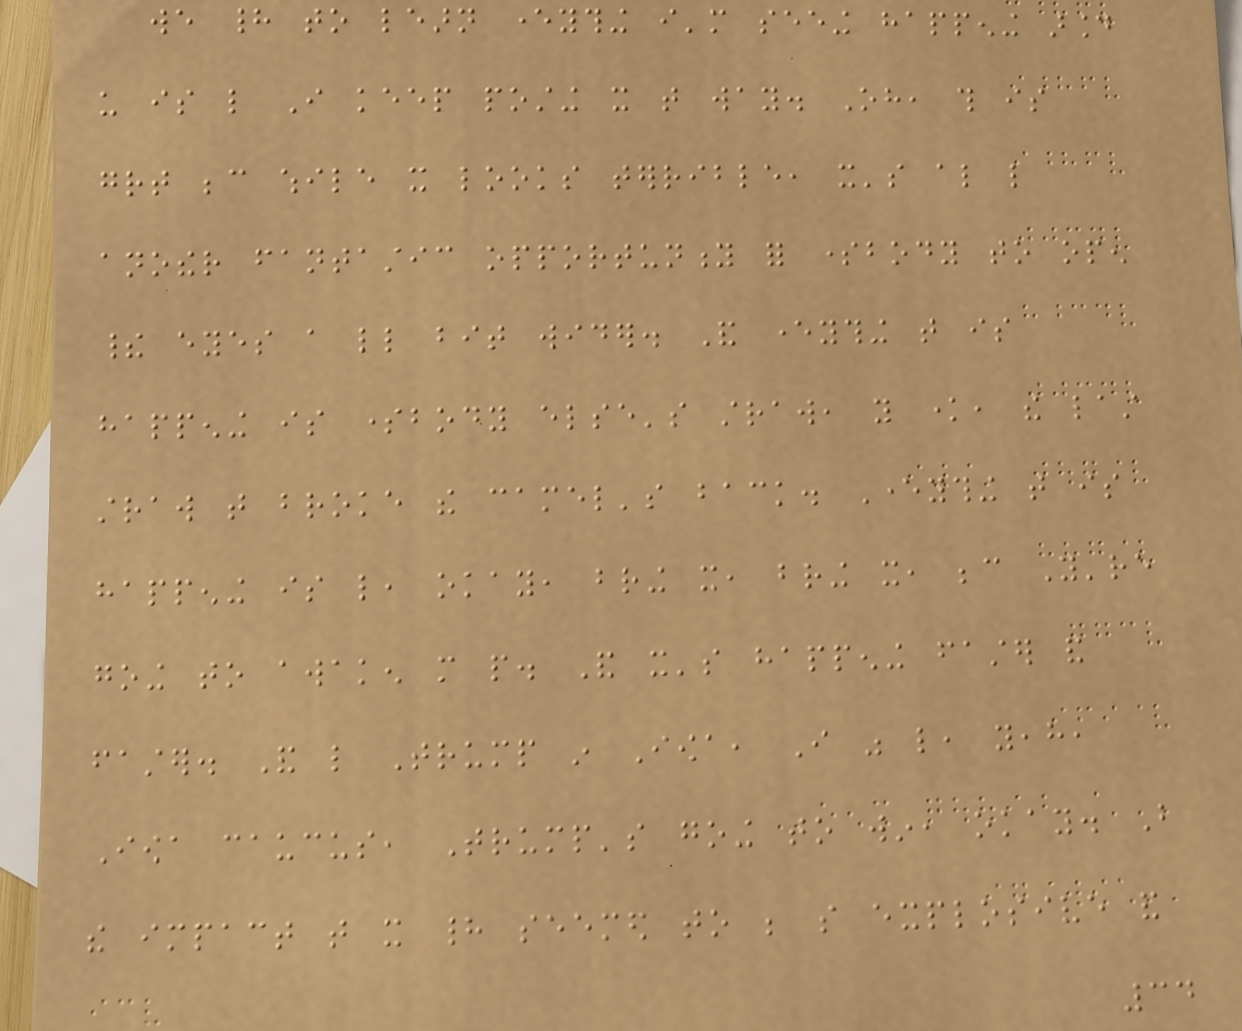we had to learn everything i'm seeing happening around
us is like I keep posting it that way. Oh, this is
great because while it looks terrible, it's also like
another fantastic opportunity for somebody to open
their eyes a little bit wider. And everything that is
happening is somebody else's straw, you know, the last
straw that broke the camel's back. Everything that is
happening is like, okay, bring it, bring it, because You're
going to awaken more people. And it's happening faster and
faster. And like Trump in Iowa, I was like, yeah,
Iowa caucus, Trump's going to win, okay. But
the impact that it had seemed to be so explosive and
34
